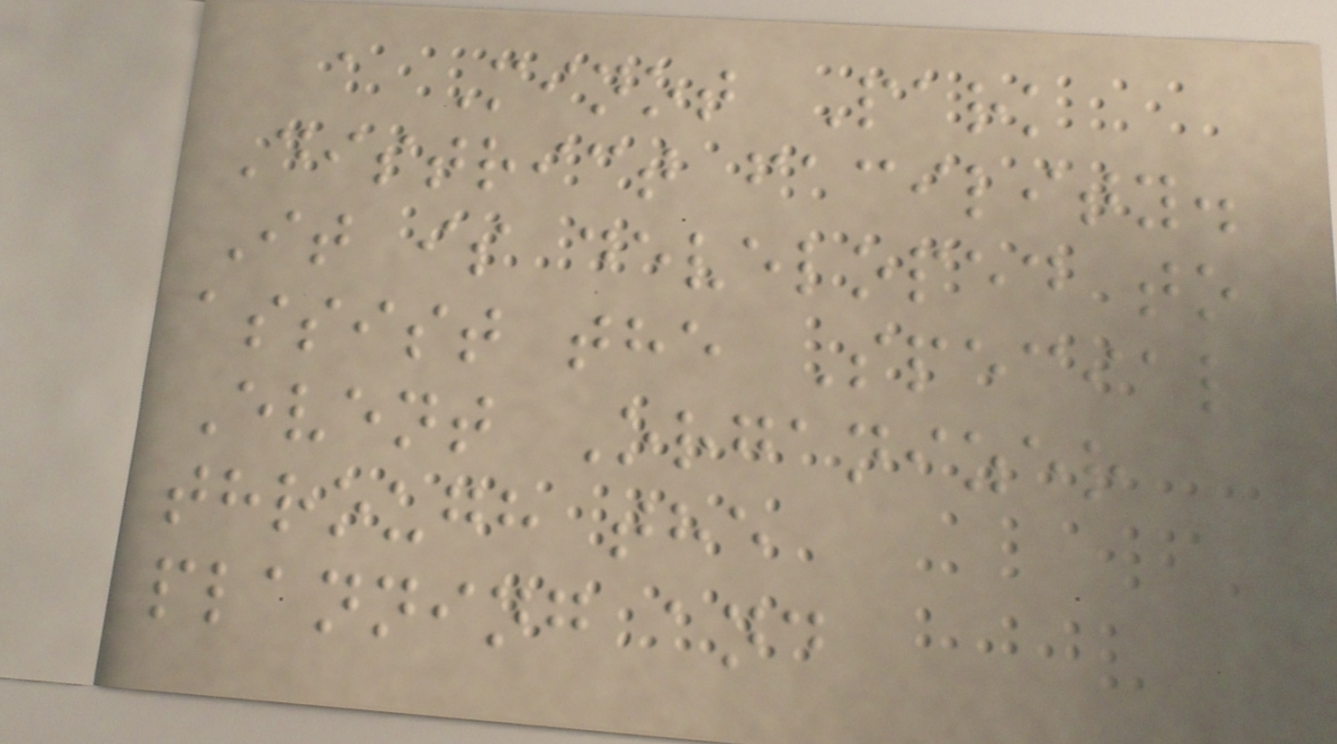a Minot Park
District facility.
It is developed to
assist the Special
Event Organizer
through the
planning and
